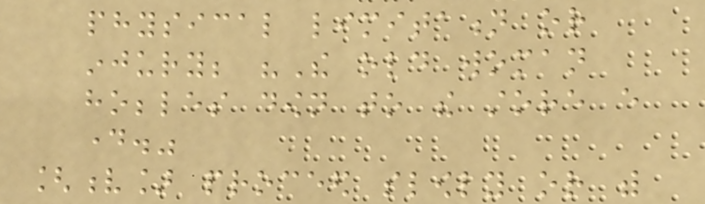physical limitation or
injury; "The old woman
hobbles down to the store every
day."
[v] proceed slowly or with
